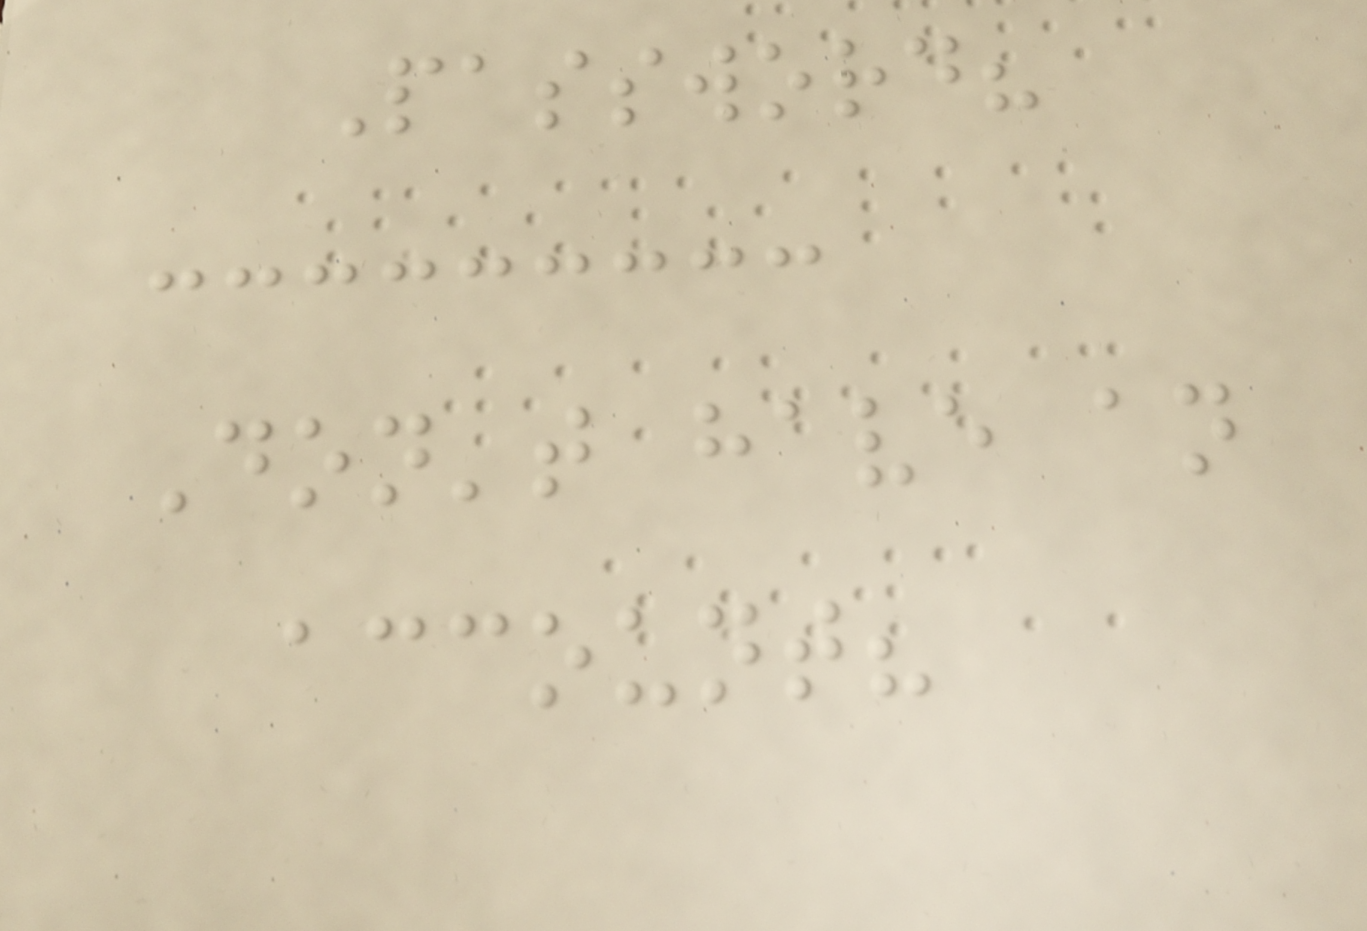Password?
Don't have an
account?
